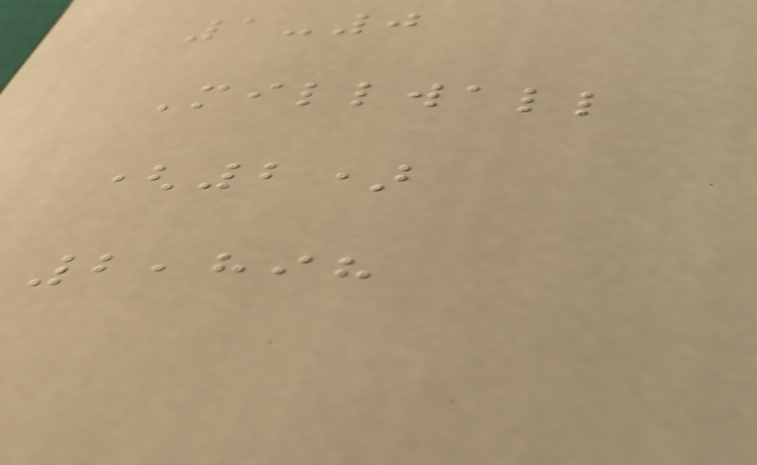1-0
Millwall
(2)
2,898
